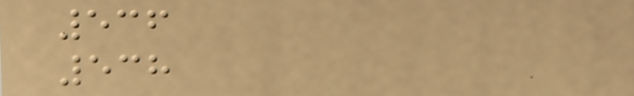536
538
